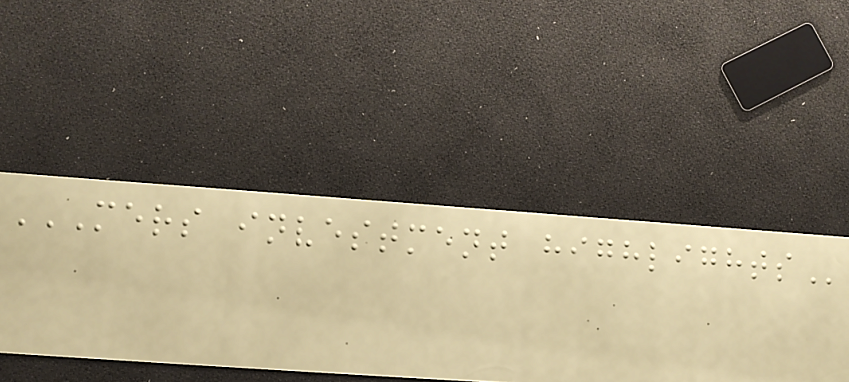MERS INVESTMENT HIGHLIGHTS
